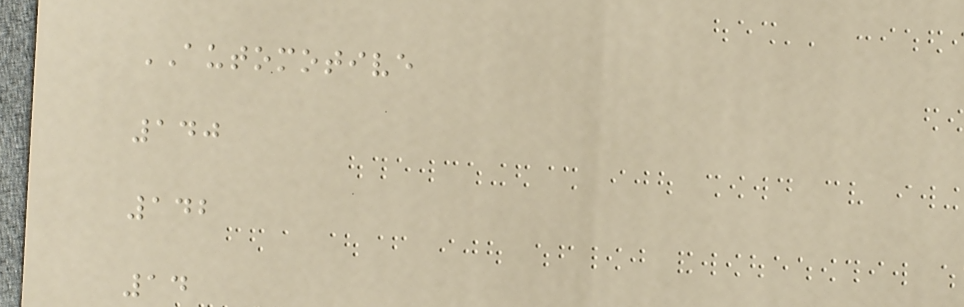AUTOMOTIVE
140
142
14
